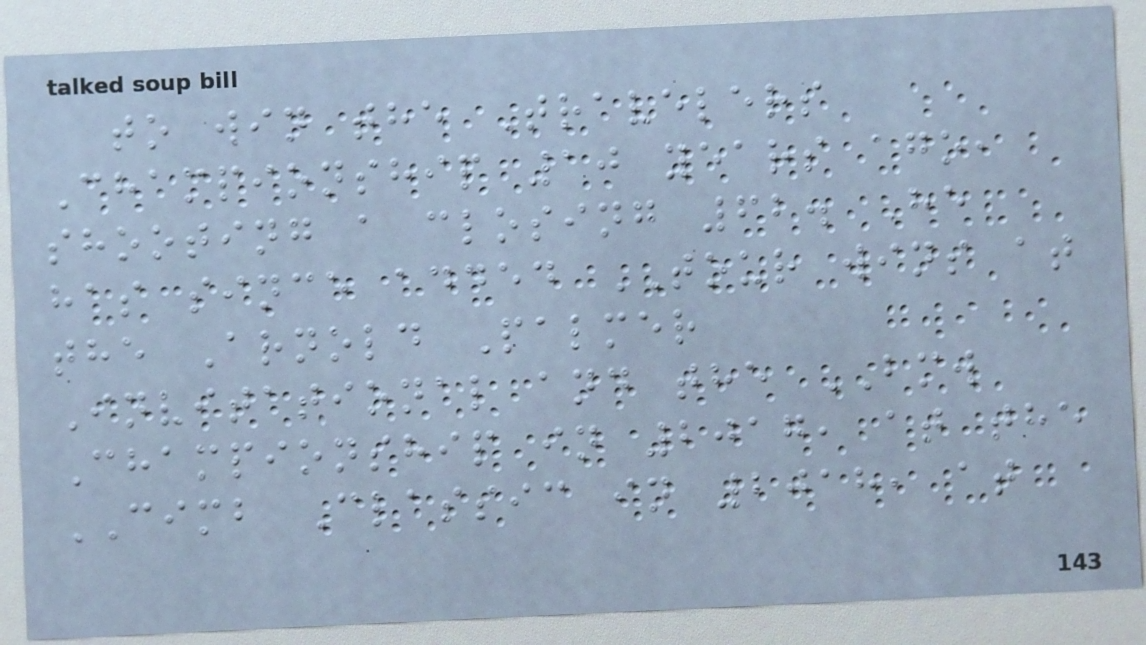to win the Travelers
Championship 10 years ago,
shooting a closing 62. He
has since added TOUR wins at
the Arnold Palmer
Invitational and the BMW
Championship in 2017, at the
CIMB Classic in 2018, at
